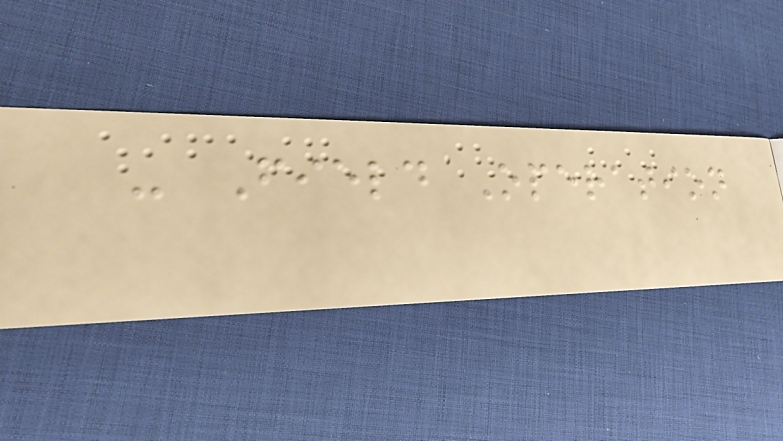- Field Operation
